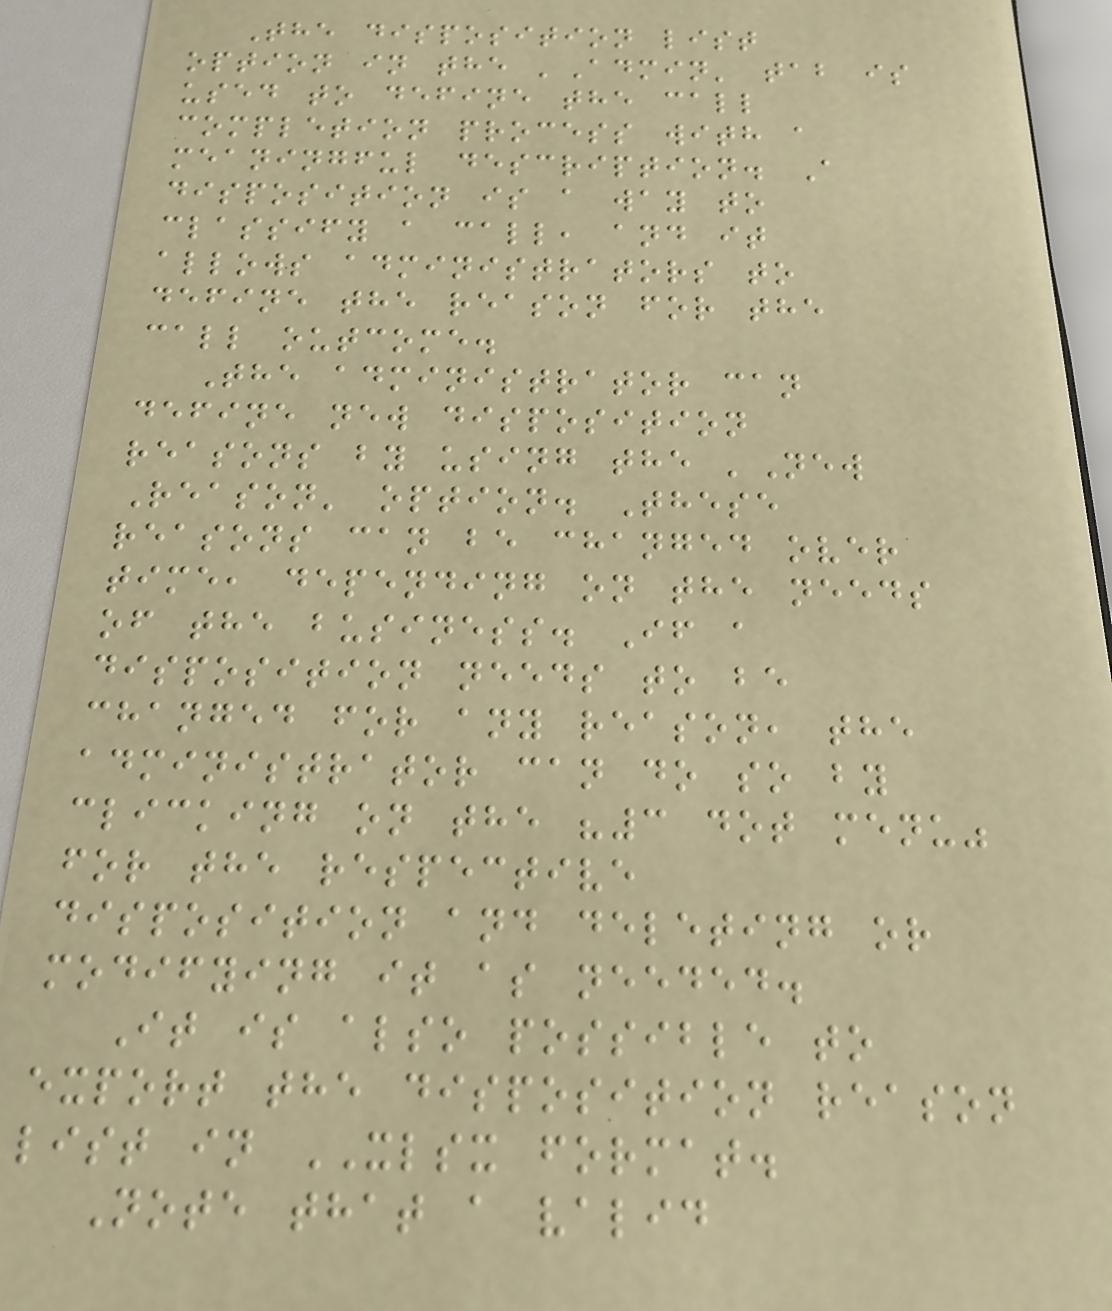The disposition list
option in the 'Admin' tab is
used to define the call
completion process with a
meaningful description. A
disposition is a way to
classify a call, and it
allows administrators to
define the reason for the
call outcome.
The administrator can
define new disposition
reasons by using the 'New
Reason' option. These
reasons can be changed over
time, depending on the needs
of the business. If a
disposition needs to be
changed for any reason, the
administrator can do so by
clicking on the "3 dot menu"
for the respective
disposition and deleting or
modifying it as needed.
It is also possible to
export the disposition reason
list in XLSX format.
Note that a valid
